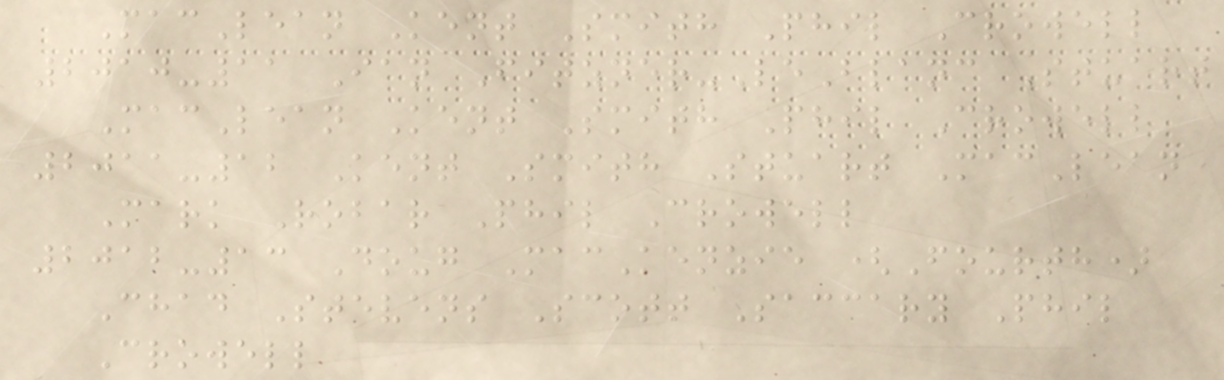MacLean Kent Smith Phil Crowell
2010-11 Ian Fitzner-LeBlanc Stuart
MacLean Kent Smith Phil Crowell
2011-12 Kent Smith Stuart MacLean
Mark Robar Phil Crowell
2012-13 Doug MacKenzie (Fourth)
Chad Stevens Scott Saccary Phil
Crowell
